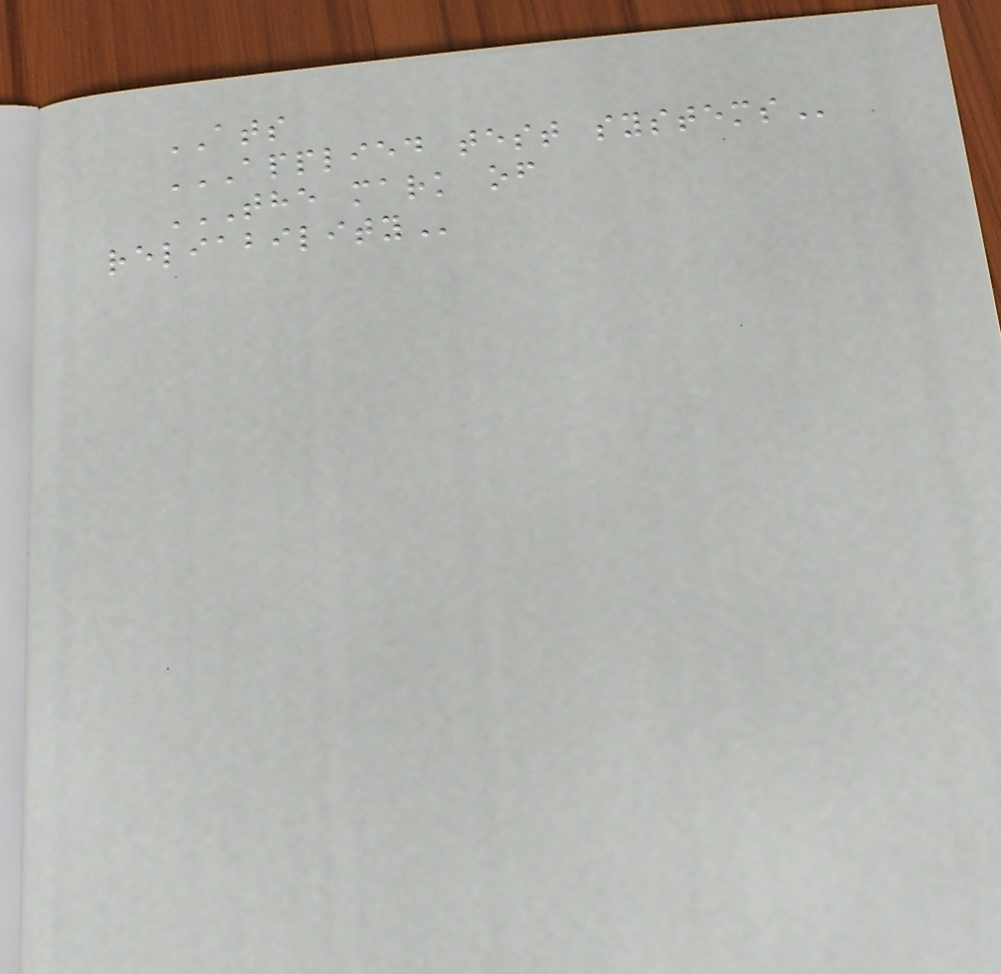ATS
APPLIED TEST SYSTEMS
THE MARK OF
RELIABILITY
